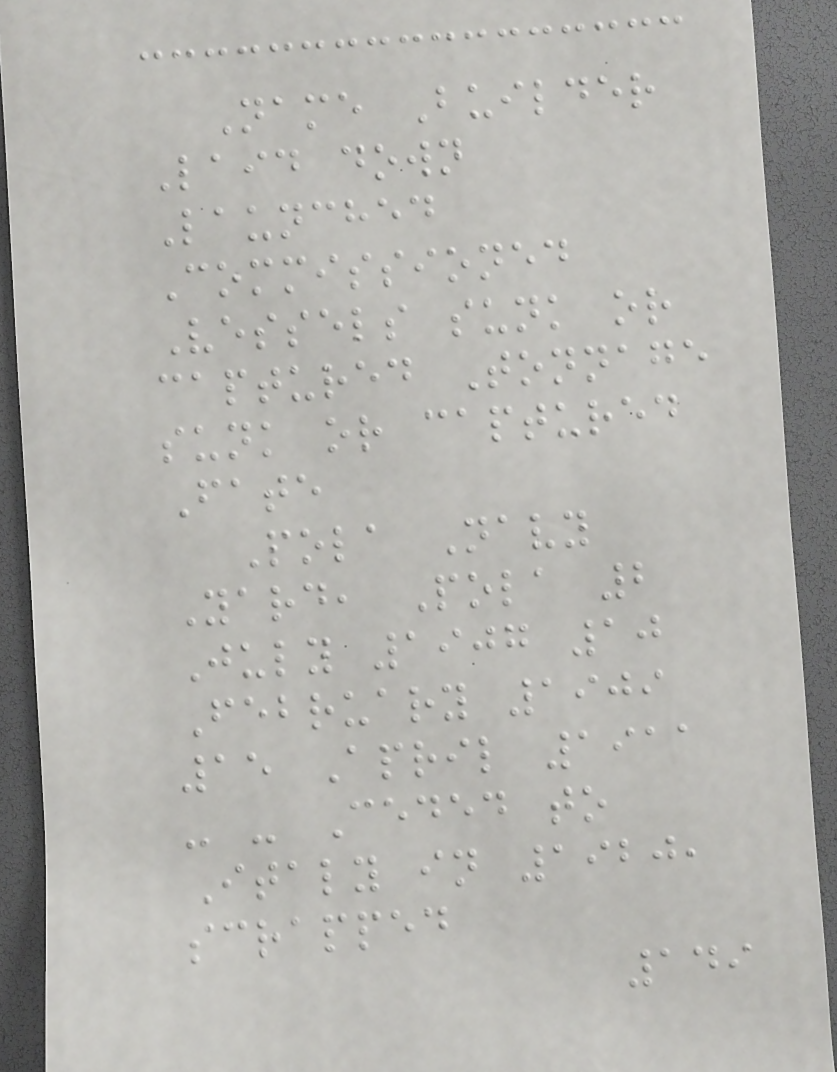Name Builder
Laid down
Launched
Commissioned
Vessels sunk or
captured Tonnage
sunk or captured
Fate
Pola Navy
Yard, Pola 2
July 1907 10
February 1909
15 April 1911
- - Ceded to
Italy in 1920,
scrapped
149
